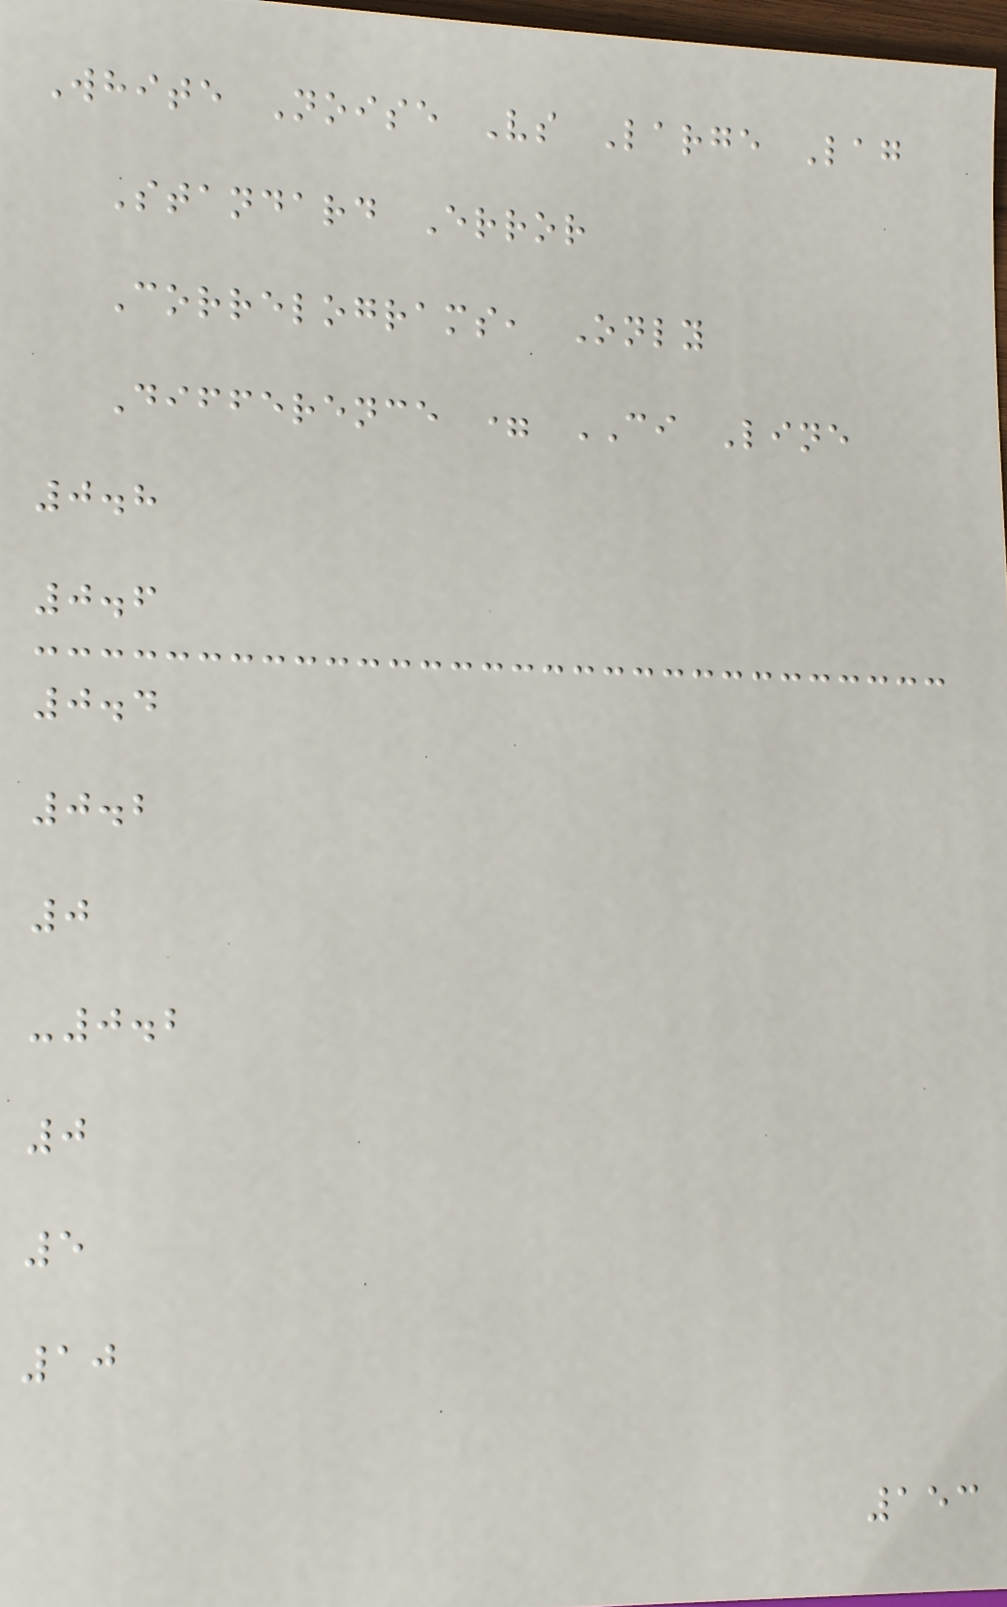White Noise Vs Large Lag
Standard Error
Correlograms, Only
Difference = CI Line
0.8
0.6
0.4
0.2
0
-0.2
0
5
10
153
